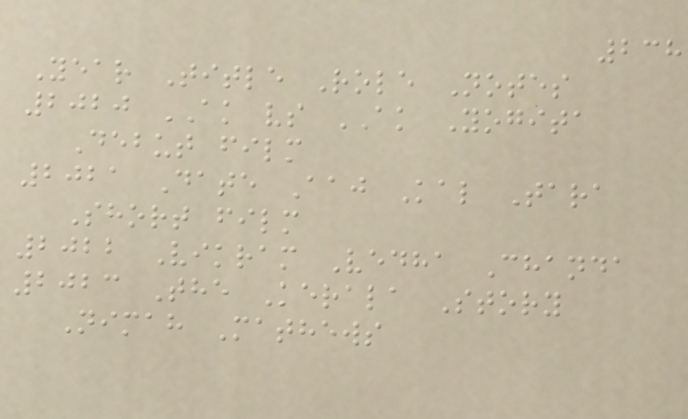238
Year Title Role Notes
2020 AK vs AK Yogita
Debut film
2021 Date Aaj Kal Tara
Short film
2022 Vikram Vedha Chanda
2023 The Kerala Story
Nimah Mathews
